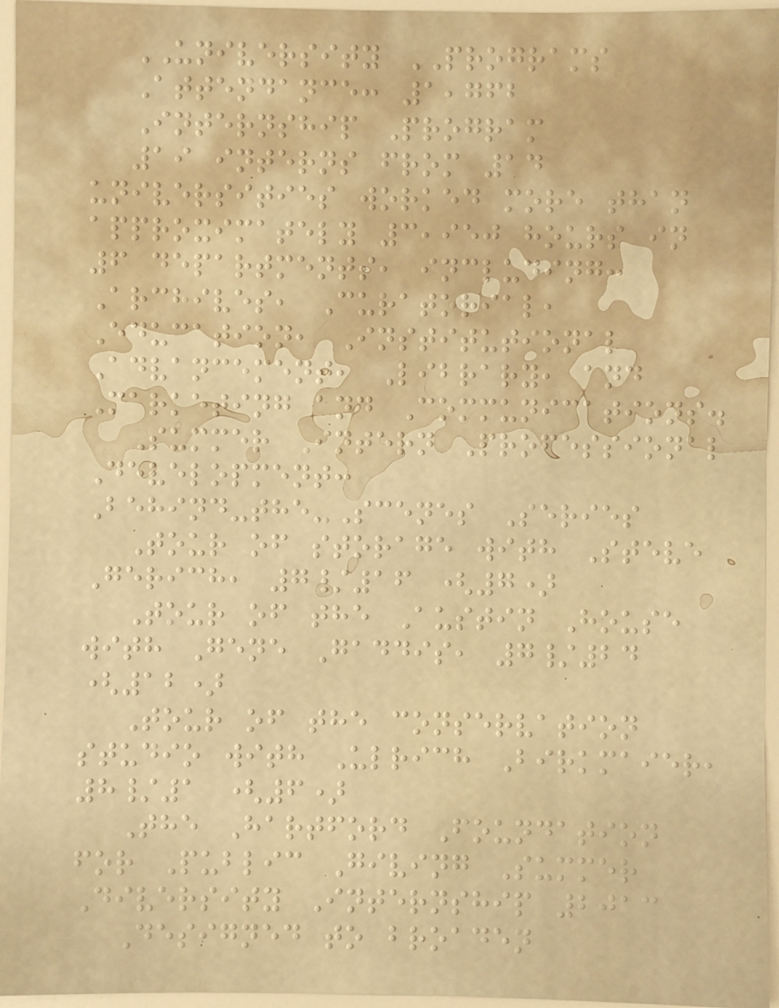UNIVERSITY PROGRAMS
Attendance: 1,762
Internship Program
19 interns from 14
universities worked more than
approximately 3,950 hours in
6 departments, including:
Archives, Curatorial,
Education, Institutional
Advancement, Library, and
Marketing and Communications.
Summer Intern Professional
Development:
Behind-the-Scenes Series
Tour of storage with Steve
Gerich, 7/16 (7)
Tour of the Austin House
with Gene Gaddis, 7/24
(12)
Tour of the conservation
studio with Ulrich Birkmaier,
8/1 (6)
The Hartford Foundation
for Public Giving Summer
Diversity Internship 2013
Designed to broaden
